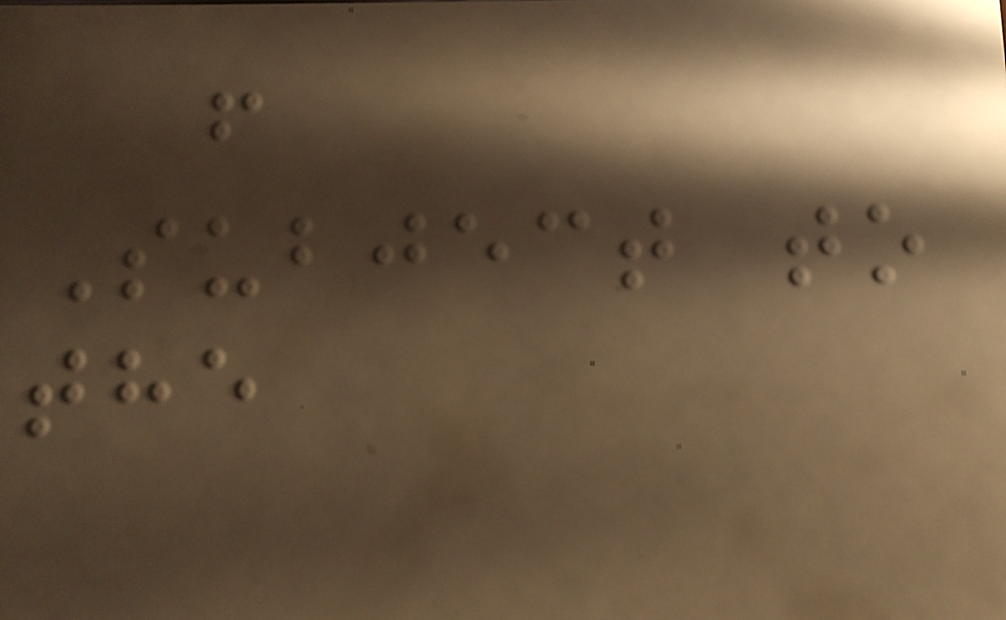f
Subject to
the
